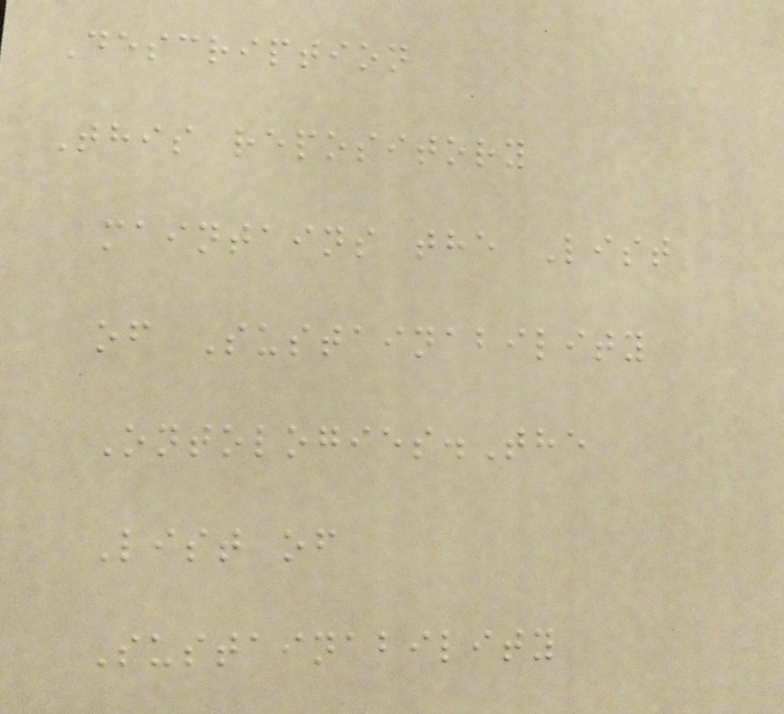Description
This repository
maintains the List
of Sustainability
Ontologies.The
List of
Sustainability
